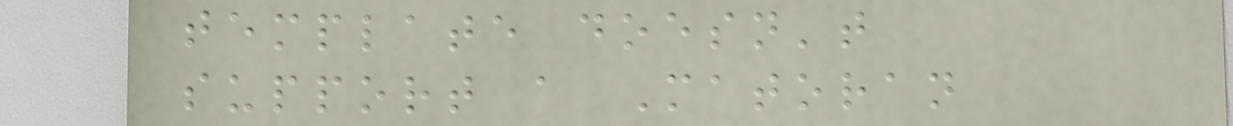template doesn't
support a Matoran
